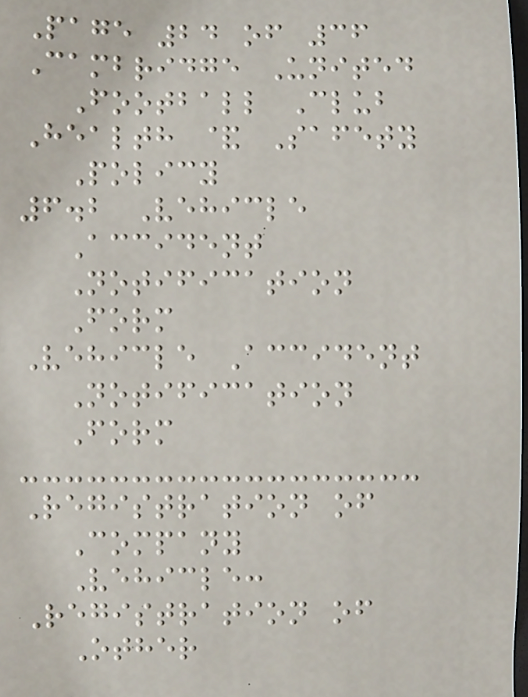Page 24 of 36
Cambridge United
Football Club
Health & Safety
Policy
6.2 Vehicle
Accident
Notification
Form
Vehicle Accident
Notification
Form
Registration of
Company
Vehicle:
Registration of
Other
